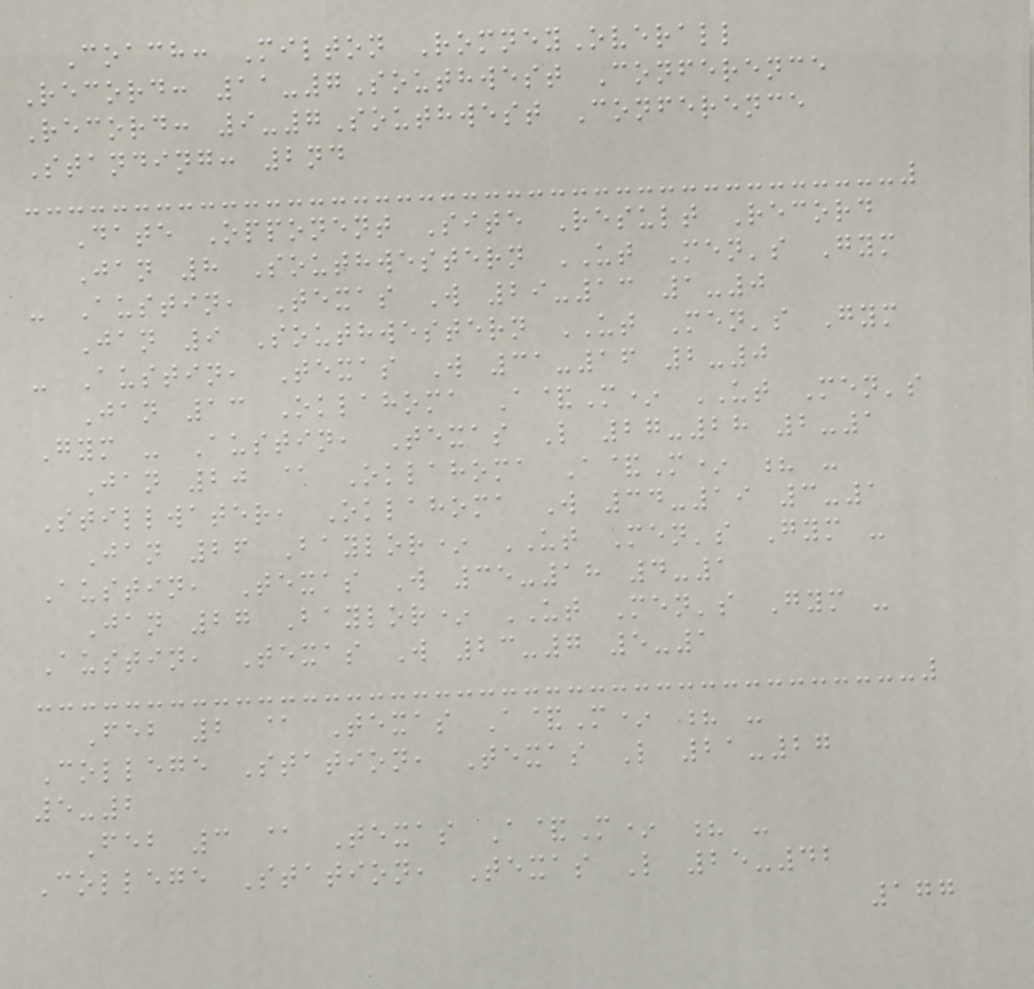Coach: Milton RomneyOverall
Record: 11-7Southwest Conference
Record: 9-7Southwest Conference
Standing: 2nd
Date Opponent Site Result Record
Jan 8 Southwestern UT Men's Gym
- Austin, Texas W 29-13 1-0
Jan 9 Southwestern UT Men's Gym
- Austin, Texas W 31-16 2-0
Jan 13 Oklahoma A&M* UT Men's
Gym - Austin, Texas L 27-28 2-1
Jan 20 @ Oklahoma A&M* ? -
Stillwater, Oklahoma W 34-19 3-1
Jan 26 Baylor* UT Men's Gym -
Austin, Texas W 35-18 4-1
Jan 27 Baylor* UT Men's Gym -
Austin, Texas W 23-7 5-1
Feb 2 @ Texas A&M* ? -
College Station, Texas L 21-27
5-2
Feb 3 @ Texas A&M* ? -
College Station, Texas L 25-42
177
